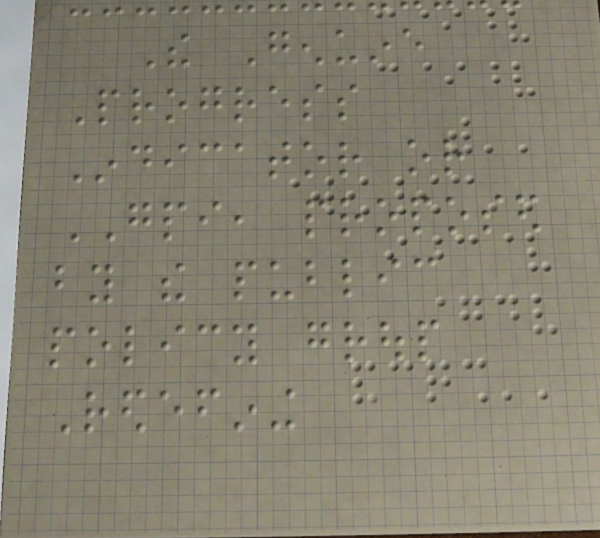The Genuine
Progress
Indicator or
GPI, proposed
by the public
policy group
Redefining
